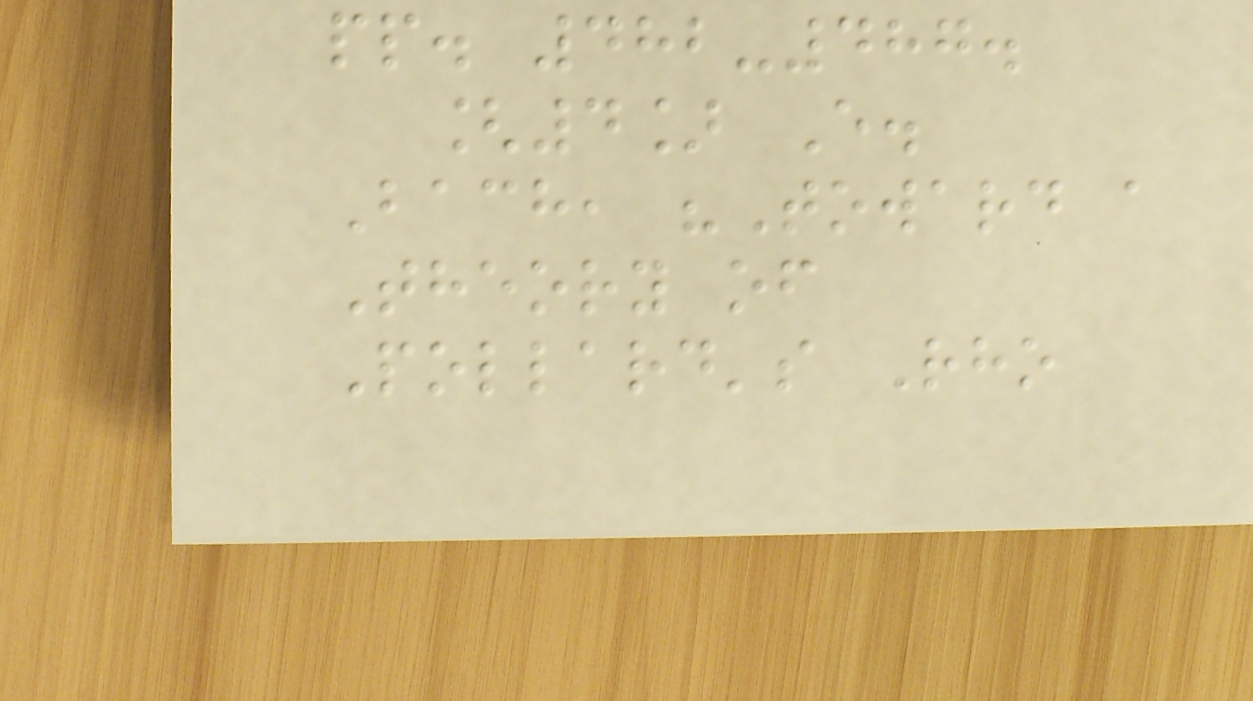pp. 482-487.
[4] E.
Bach, "Toward a
Theory of
Pollard's Rho
